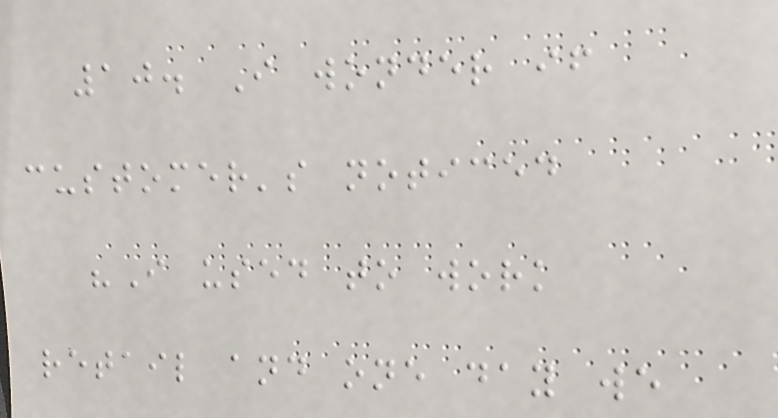10. I wonder if
customer's noticed
"I used to work
retail and one day we
